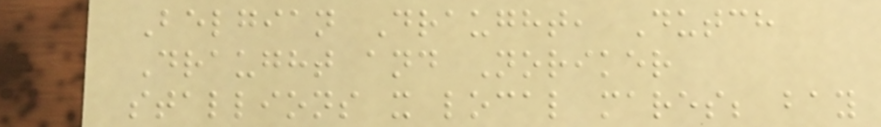Belgian Draught, Dutch
Draught and Noriker
stallions x local mares; bay
